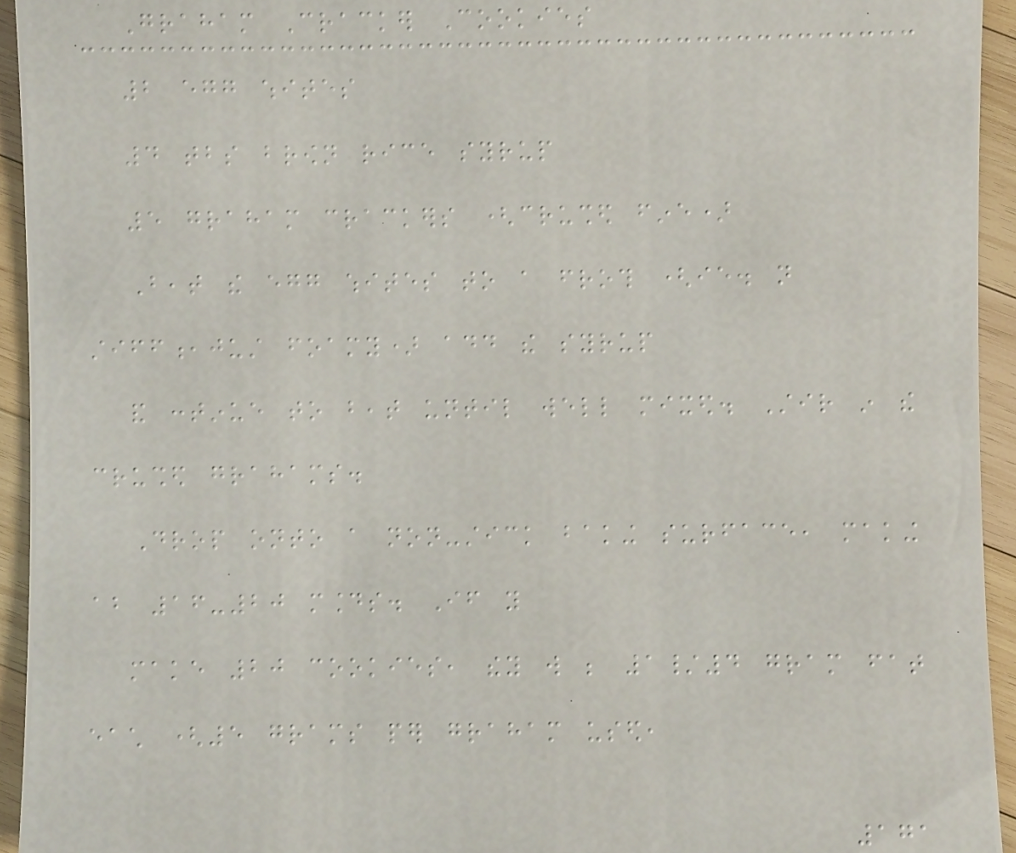Graham Cracker Cookies
2 egg whites
4 tbs brown rice syrup
5 graham crackers (crushed fine)
Beat the egg whites to a froth (ie. not
stiff,just foamy) add the syrup
and continue to beat until well mixed. Stir in the
crushed grahams.
Drop onto a non-stick baking surface, making
about 16-20 mounds. If you
make 20 cookies, they will be 1/4 gram fat
each (5 grams per graham used,
171
